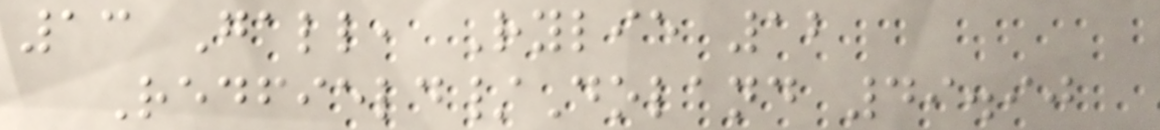13 Gall, Rylie 12
Redfield/Doland 49.90
